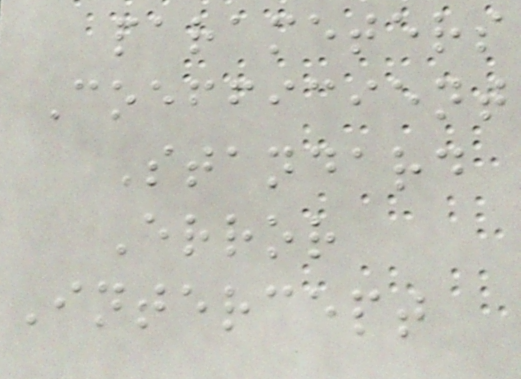parameters
Coefficient
Standard
Error
Intercept
